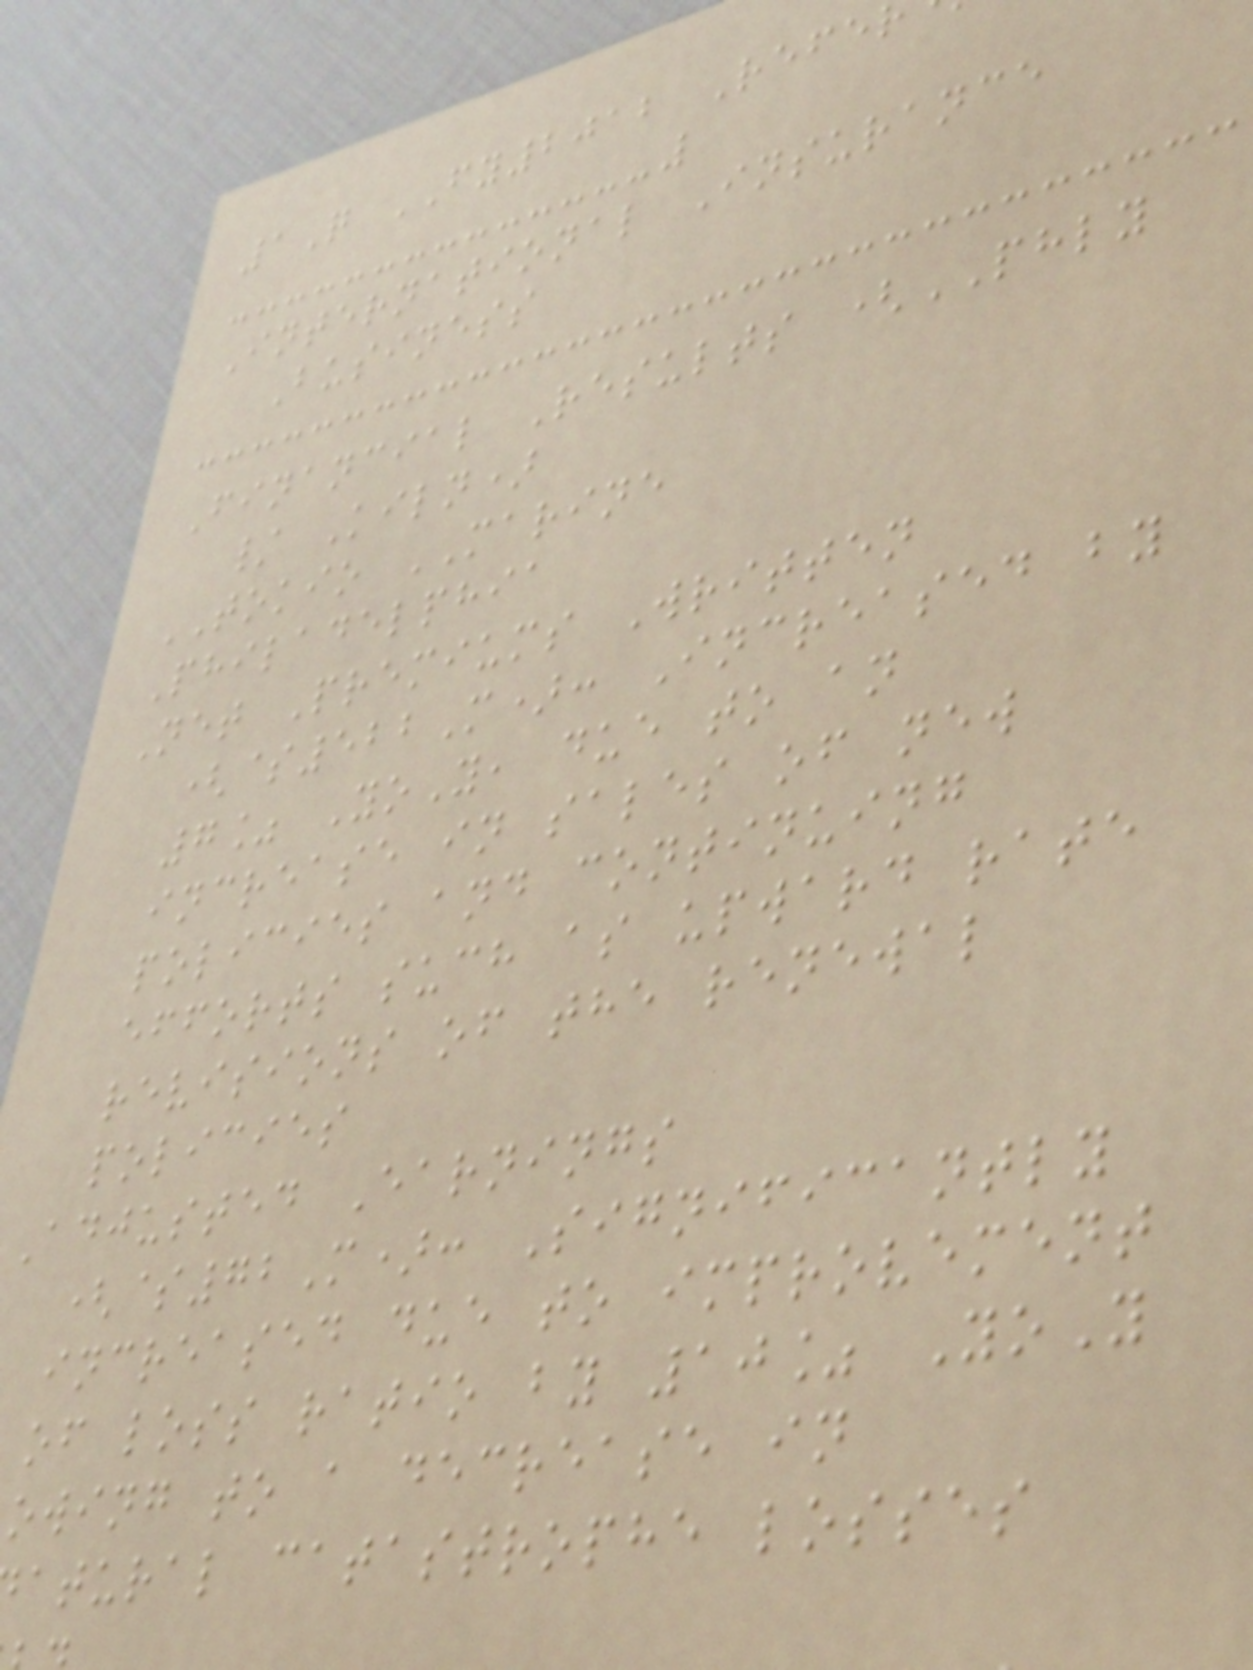1Q FY2012 Refe
International Insurance
Business
Financial Results (PHLY
/ Kiln)
TOKIO MARINE
Philadelphia
Net Premiums Written
($522M): Increased by
7% YoY, due to an
increase in sales of new
policies and continuing
efforts such as upward rate
revisions of the renewal
policies
Adjusted Earnings
($72M): Significantly
increased due to improvement
of loss ratio by 10% YoY
owing to a decrease in
atural catastrophe losses
